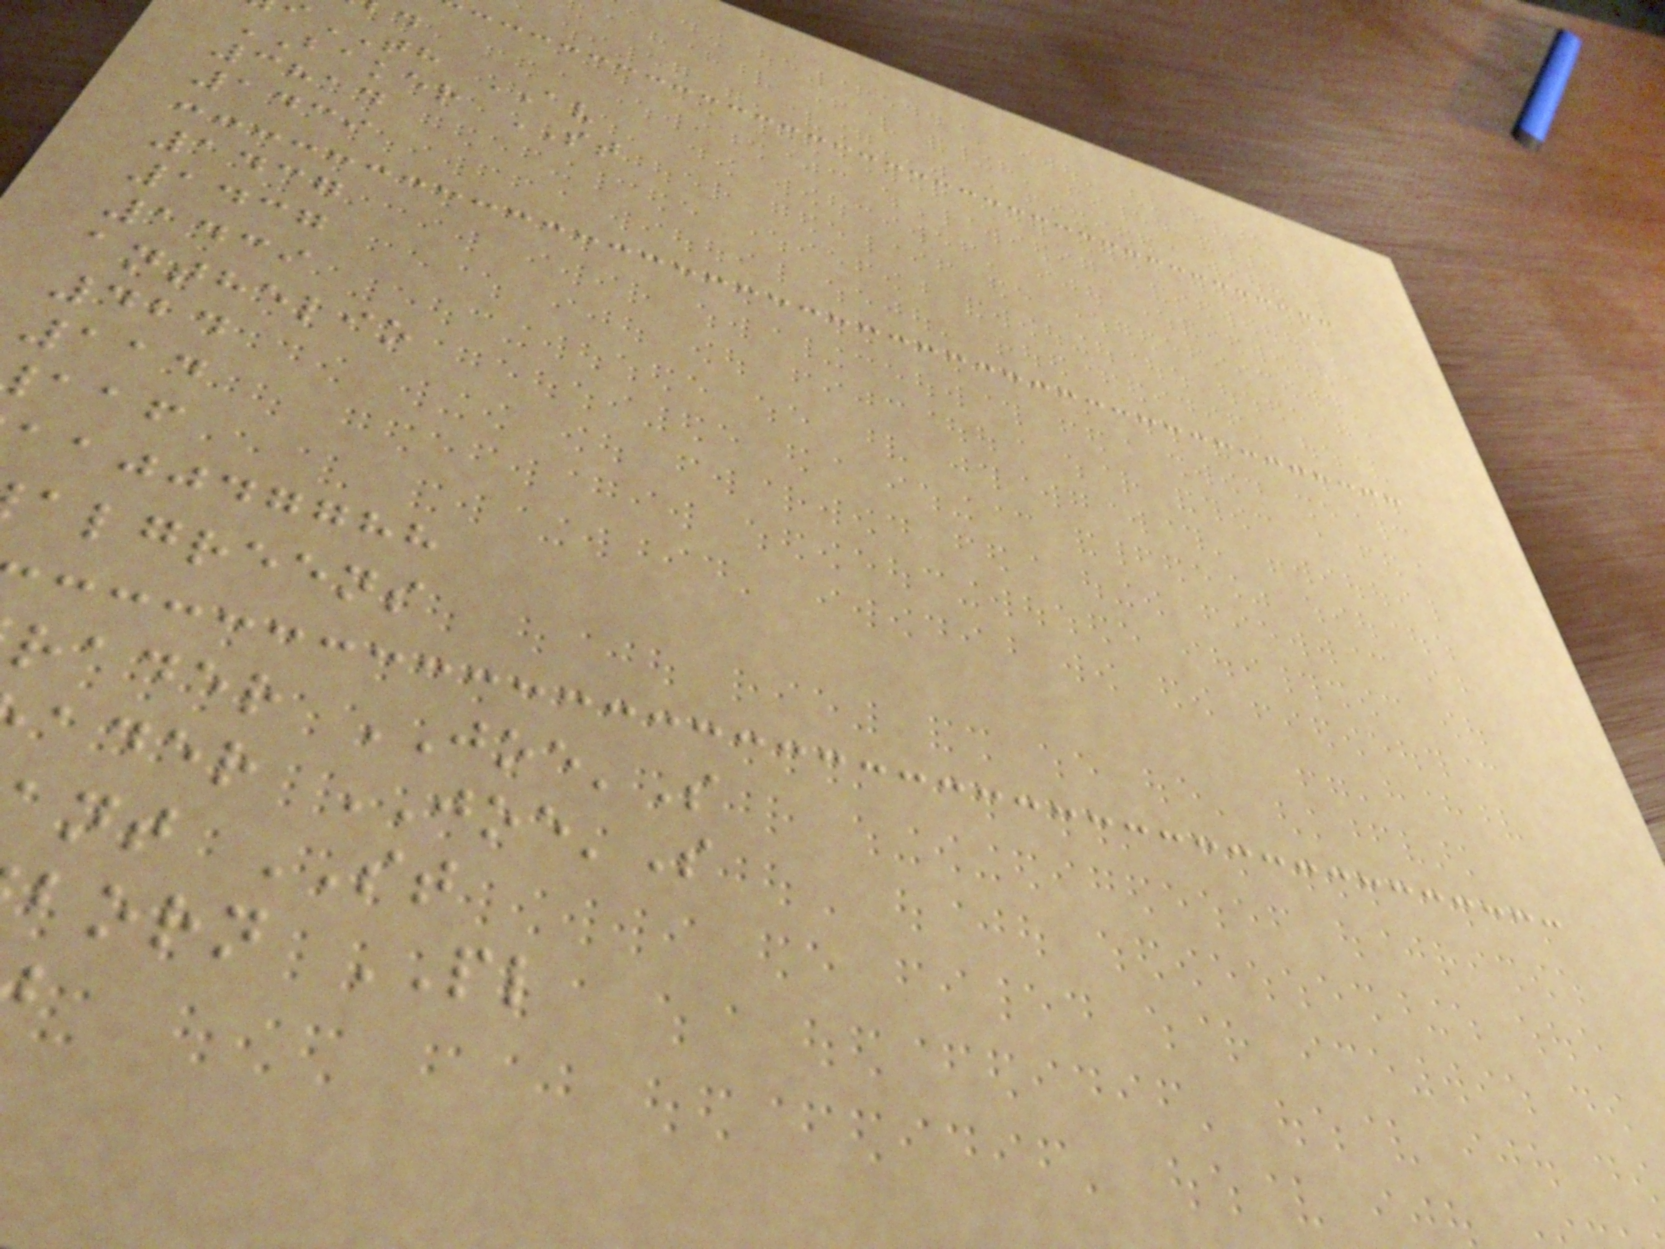TH AV
BAKER ST
3814
1439
1437
1437
1439
anthelio
424
114
aajjdgghh
algreens
rader JOE'S
ader JOE'S
nt ST
born PL
